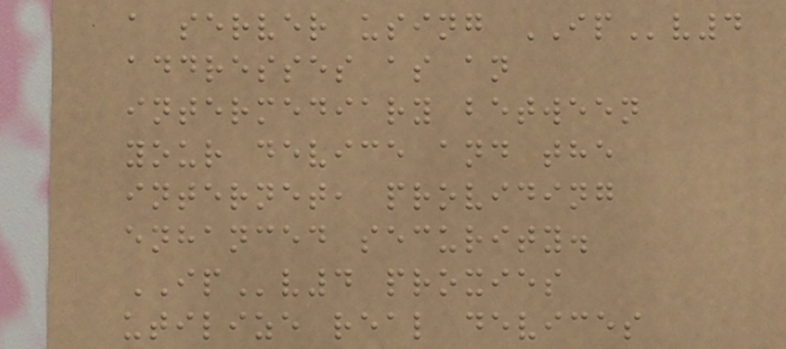a server using IPv4
addresses as an
intermediary between
your device and the
internet, providing
enhanced security.
IPv4 proxies
utilize real devices
